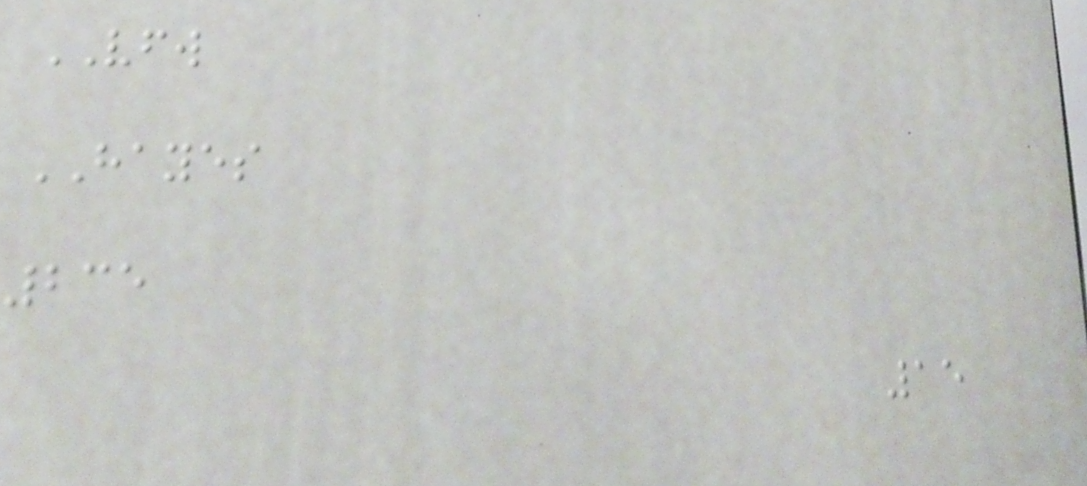VFW
HAYES
235
15
